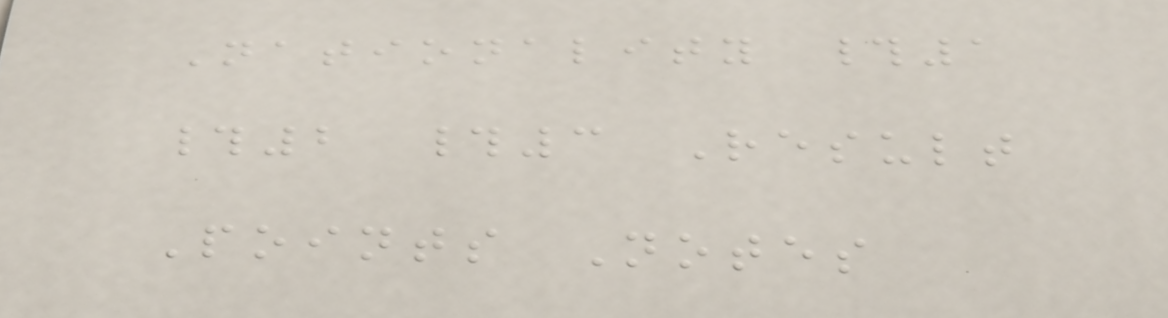Nationality #1
#2 #3 Result
Points Notes
